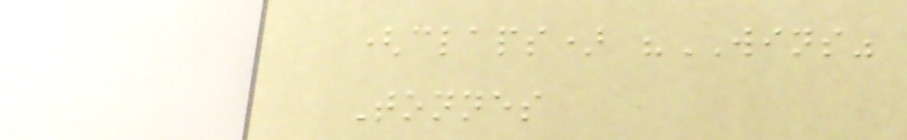(claps) "WINS"
Tonnes
